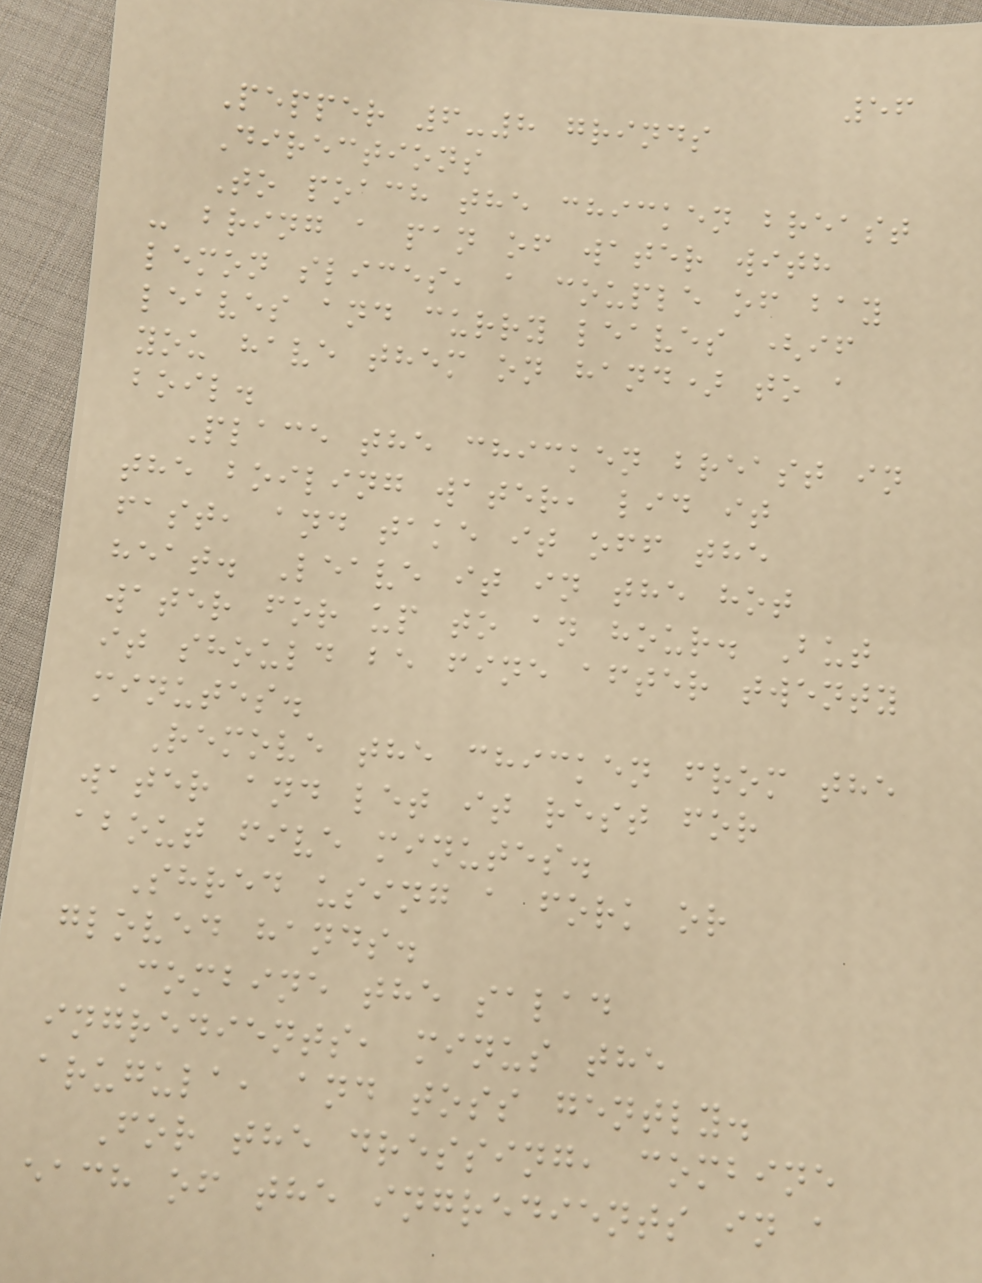56
Pepper 6-8 grinds
Directions
To poach the chicken breast
- bring a pan of water with
lemon slices, a couple of bay
leaves and curry leaves (if
you have them on hand) to a
boil.
Place the chicken breast in
the boiling water, lid it
fast, and take it off the
heat. Leave it in the hot
water for up to an hour. But
it should be fine after twenty
minutes.
Remove the chicken from the
water and let it rest for
about five minutes.
Shred using a fork or
gloved hands.
Combine the salad
ingredients, minus the
arugula, and toss gently.
For the dressing, combine
each of the ingredients in a
